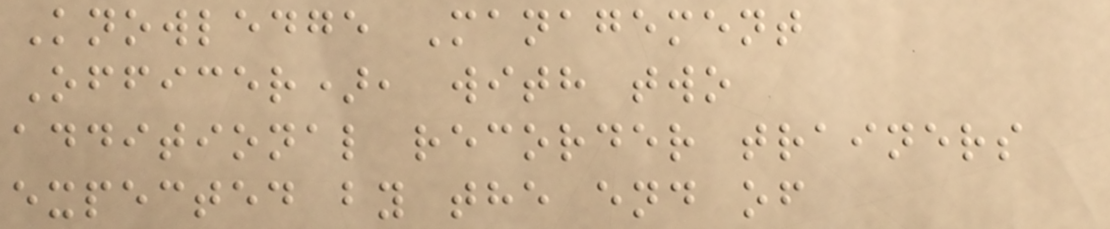Knowledge Management
Officer), with two
additional recorder trainers
expected by the end of
